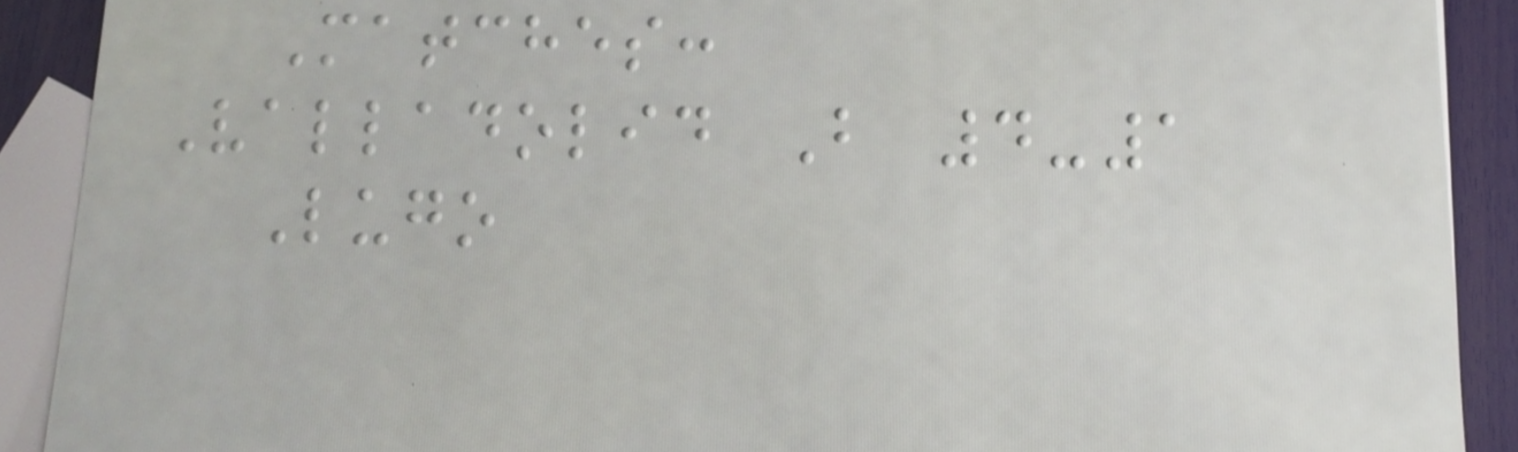Matches:
Valladolid B 4-1
Lugo
